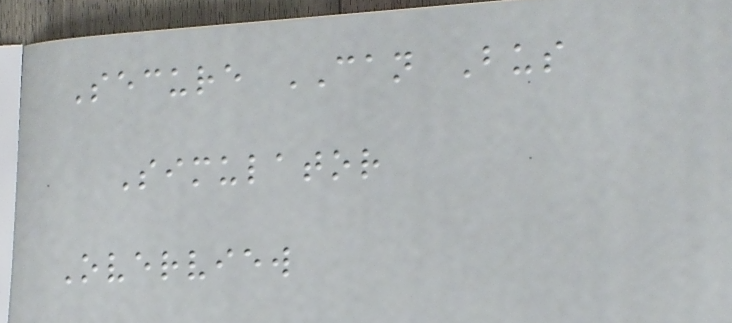Secure CAN Bus
Simulator
Overview
